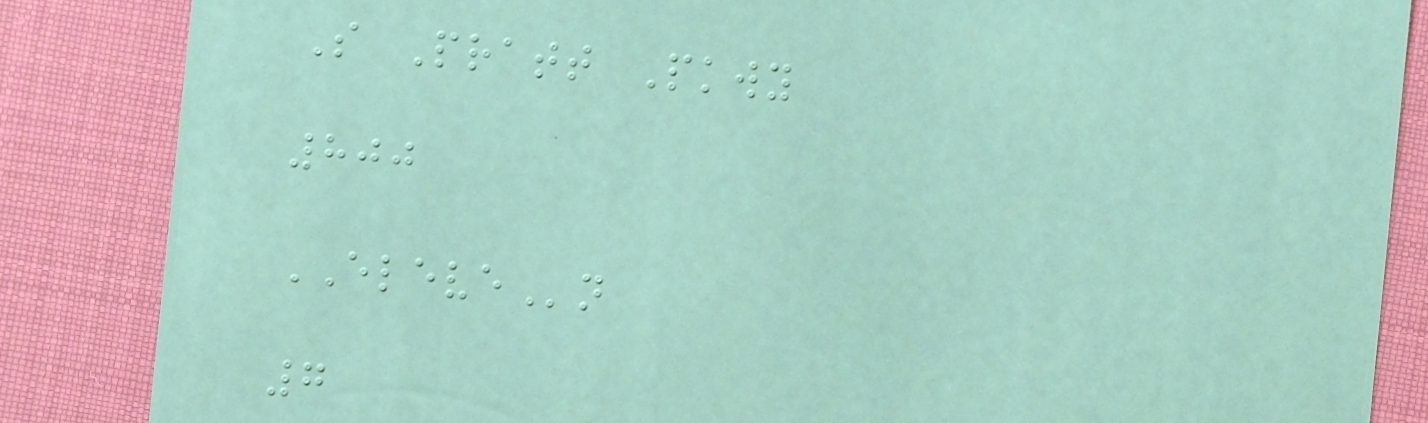S Pratt Pkwy
800
ELEVEn
7
